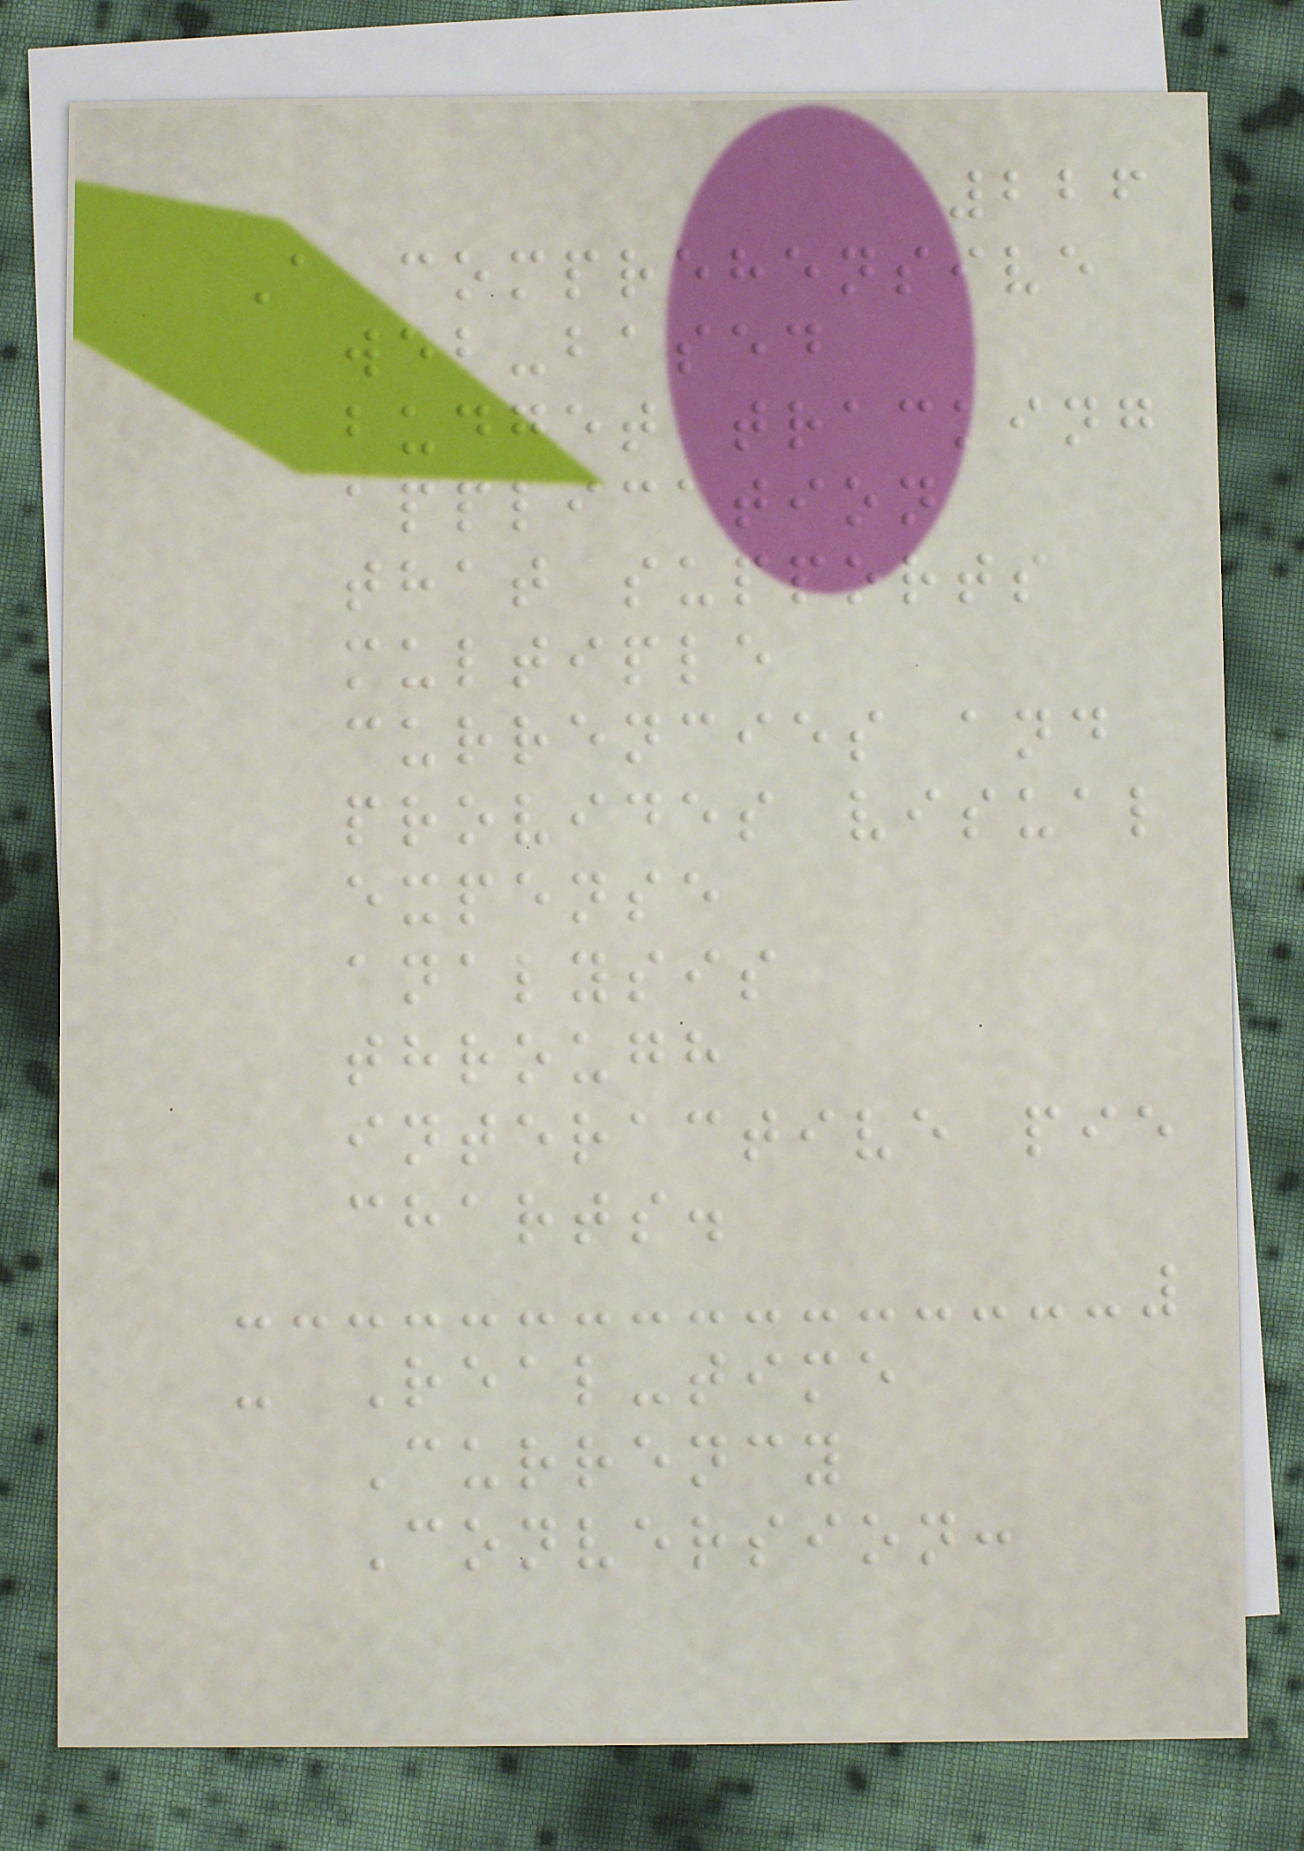226
A comprehensive
web-based
budget tracking
application
that supports
multiple
currencies and
provides visual
expense
analysis
through
interactive pie
charts.
- Real-time
Currency
Conversion:
